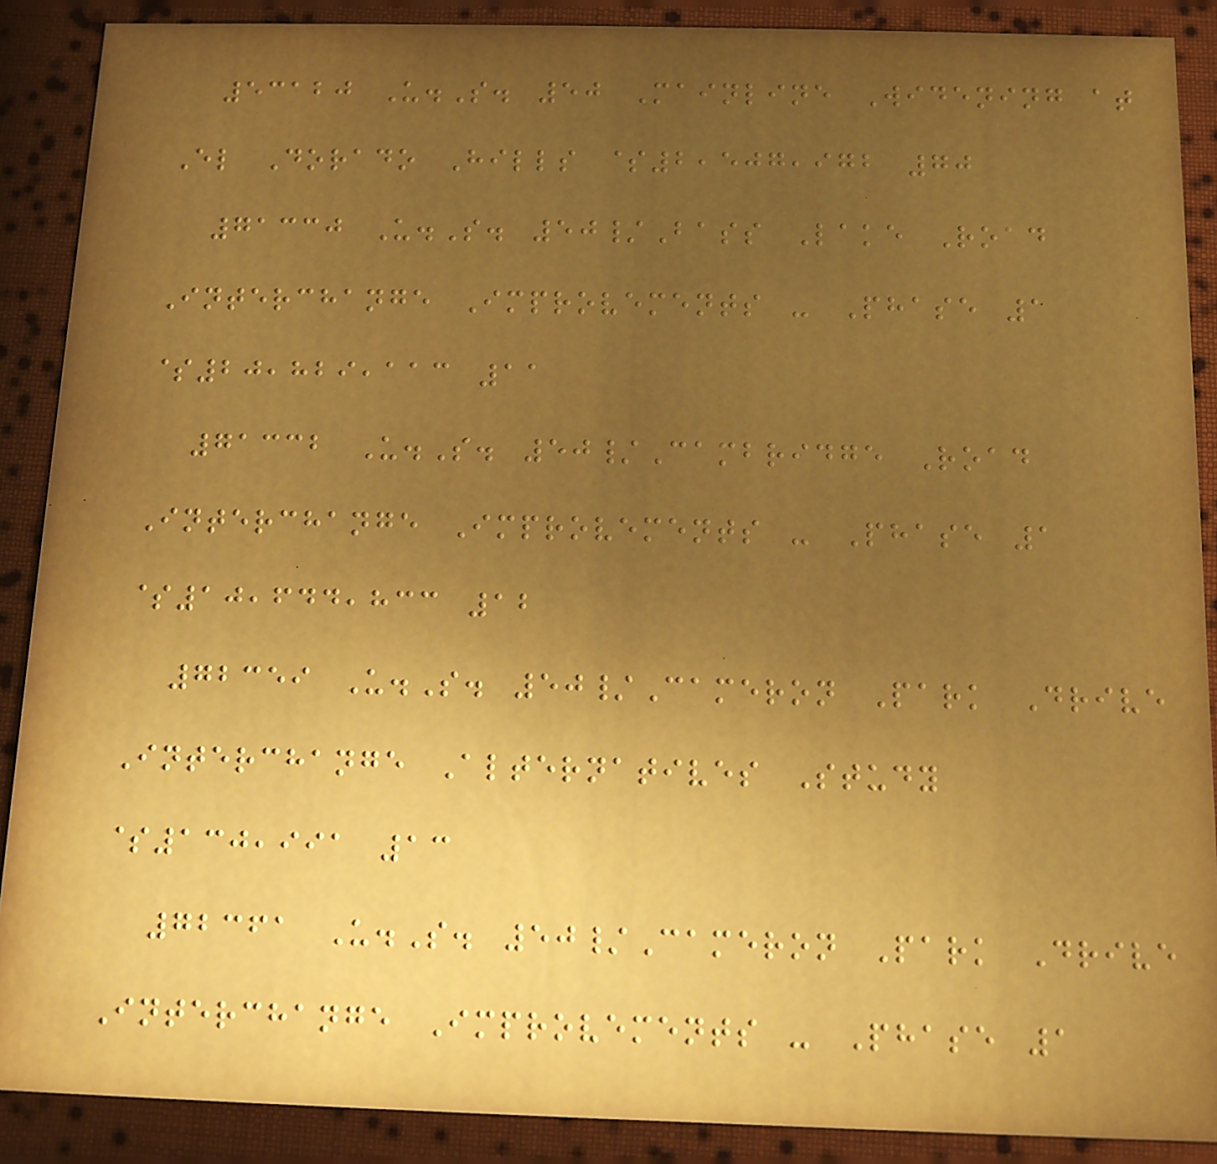53120 U.S. 50 Mainline Widening at
El Dorado Hills $2,507,972 70
71330 U.S. 50/Bass Lake Road
Interchange Improvements - Phase 1
$20,829,113 11
71332 U.S. 50/Cambridge Road
Interchange Improvements - Phase 1
$10,644,833 12
72359 U.S. 50/Cameron Park Drive
Interchange Alternatives Study
$130,991 13
72361 U.S. 50/Cameron Park Drive
Interchange Improvements - Phase 1
